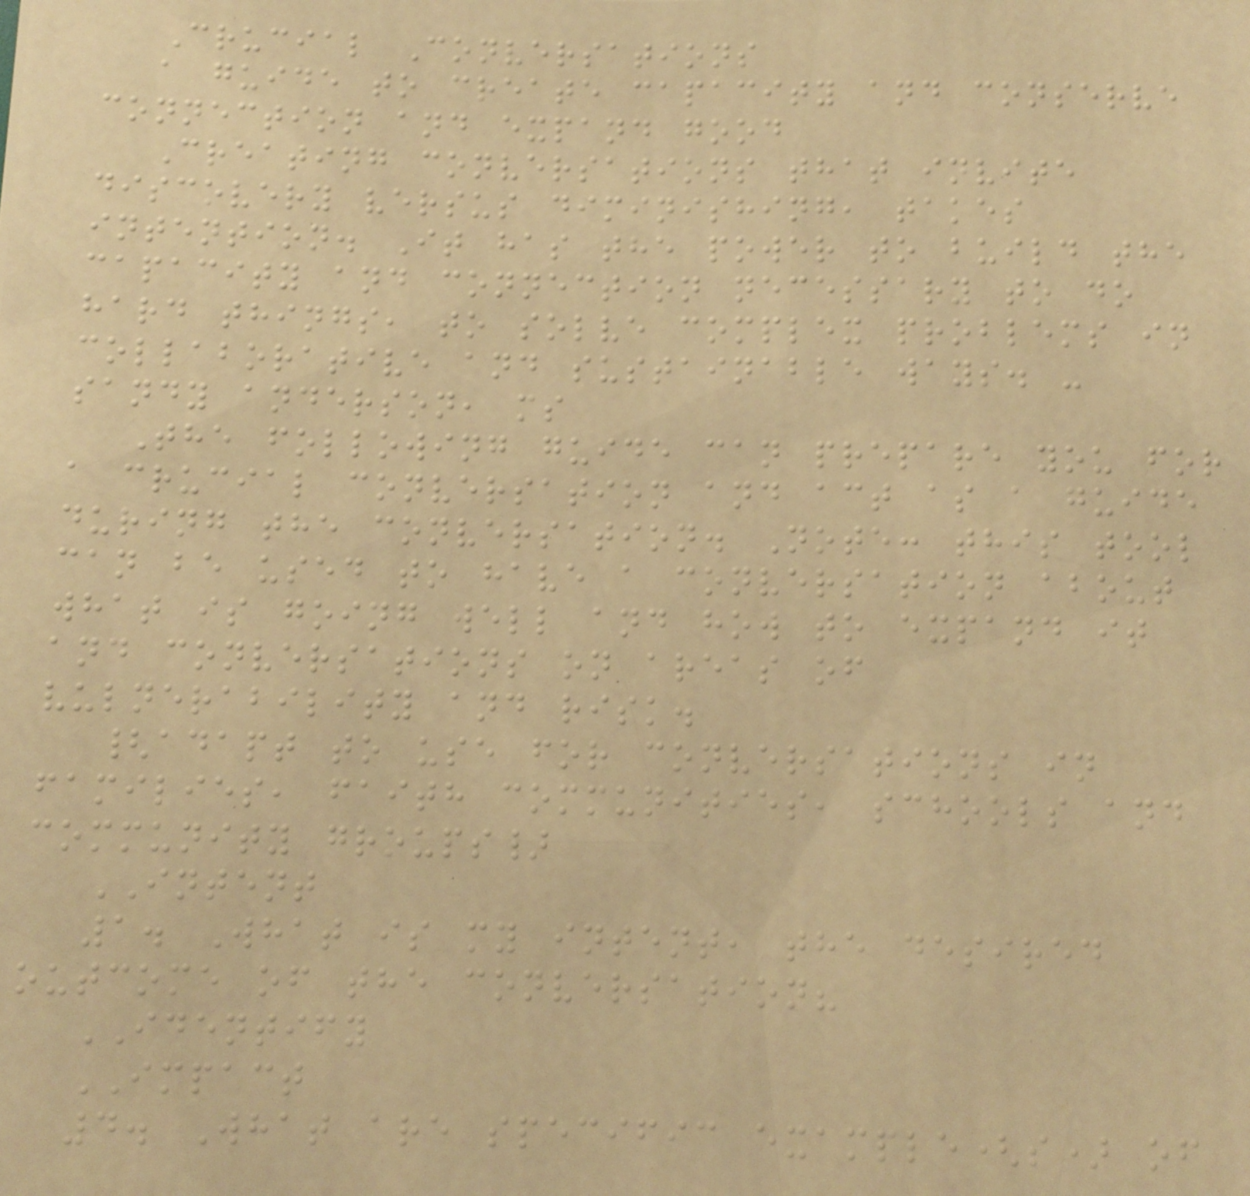Crucial Conversations
a guide to create capacity and conserve
connection and expand good
Creating conversations that invite
discovery versus diminishing, takes
intention. It has the power to build the
capacity and connection necessary to do
hard things, to solve complex problems in
collaborative and sustainable ways. -
sandy anderson, ms
The following guide can prepare you for
a crucial conversation and act as a guide
during the conversation. Note: this tool
can be used to have a conversation about
what is going well and how to expand it
and conversations on areas of
vulnerability and risk.
{adapt to use for conversations in
families, faith communities, schools and
community groups}
INTENT
1. What is my intent, the desired
outcome of the conversation?
IDENTIFY
IMPACT
4. What are specific example(s) of
